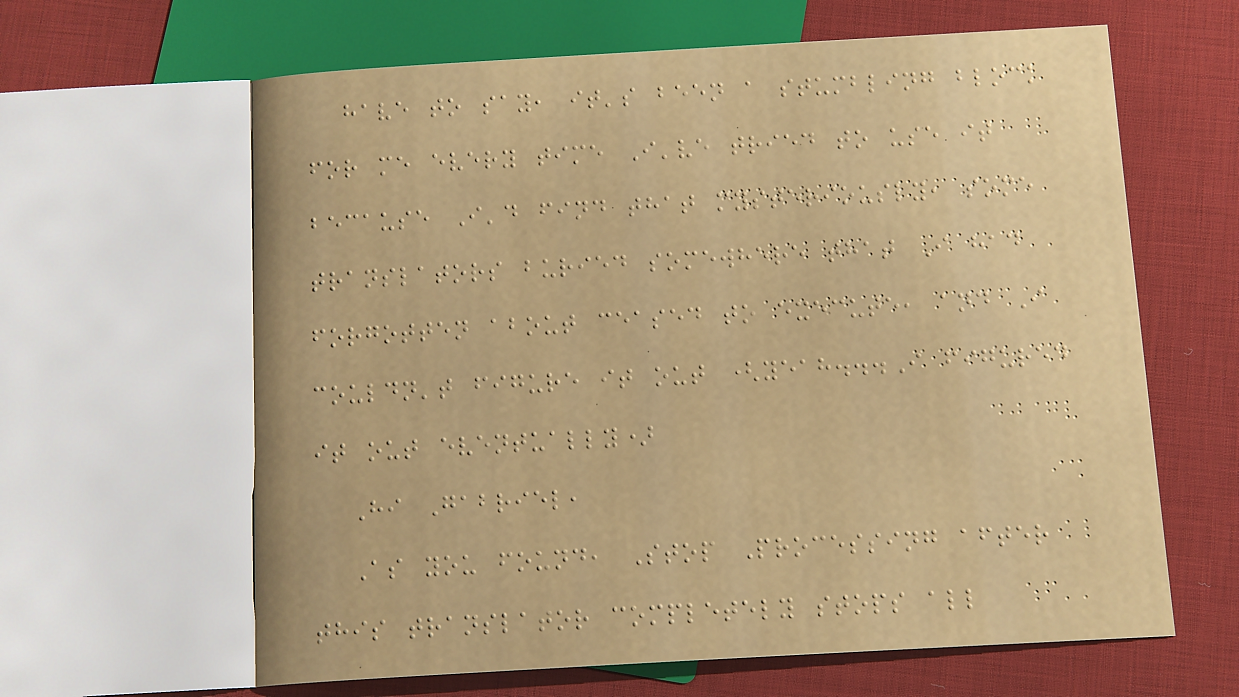have to say, it's been a stumbling block
for me every time I've tried to use it
because I'd find that mysteriously, some
translators buried somewhere that I had
forgotten about ceased to execute, and I
couldn't figure it out (yeah...I figured
it out eventually)
Hi Gabriel,
As you found, Stop Processing after
this translator completely stops all
